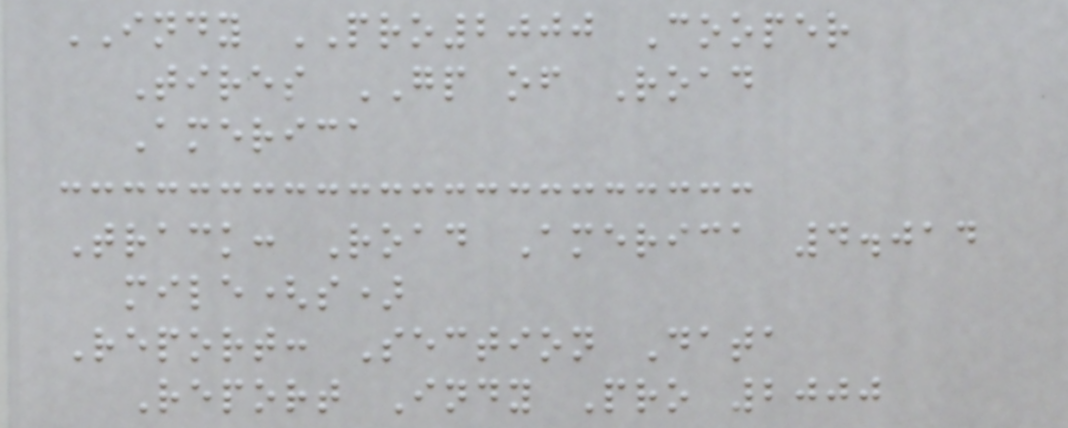INDY PRO2000 Cooper
Tires GP of Road
America
Track: Road America 4.014
mile(s)
Report: Section Data
Report Indy Pro 2000
